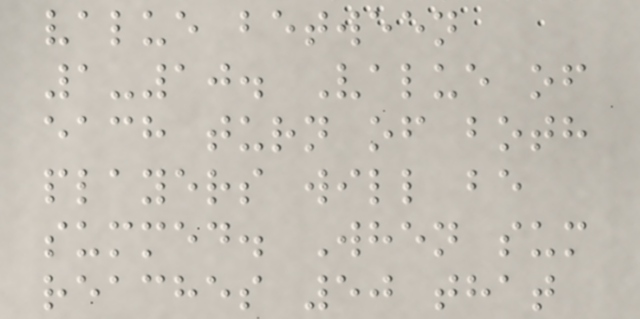value between
1-10. Value of
each turn of both
players will be
summed. When sum
reaches 50 that
